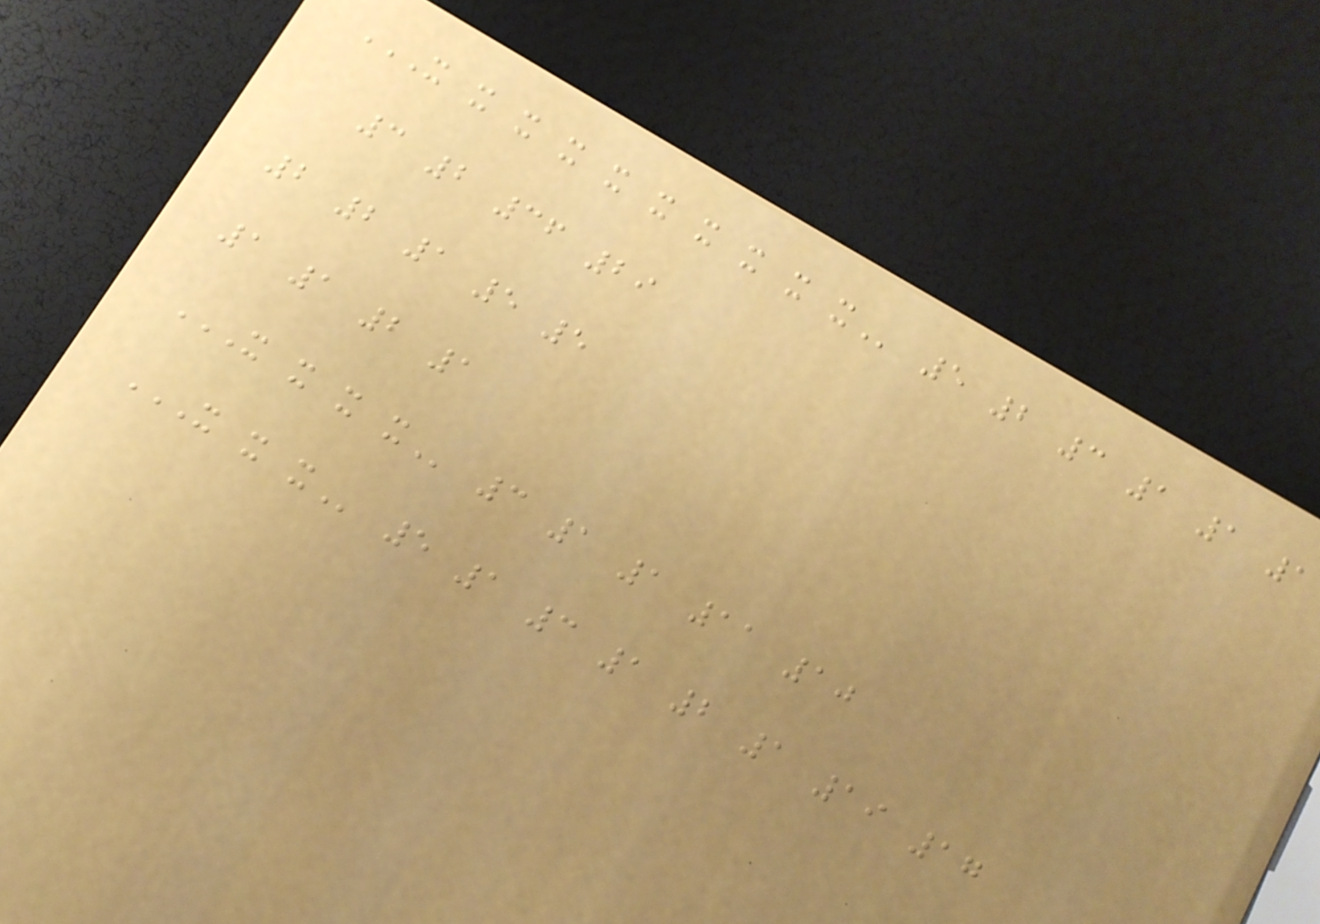X X X X X X X X X X 5 2 3 1 1 1
3 2 36 29
2 2 1 5 5
1 1 2 1
X X X X 3 1 1 11 10
X X X 5 1 3 1 2 1 19 17
